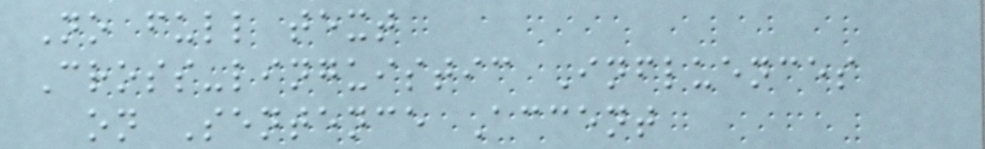No full text
Cross-linguistic Influences
on Sentence Accent
